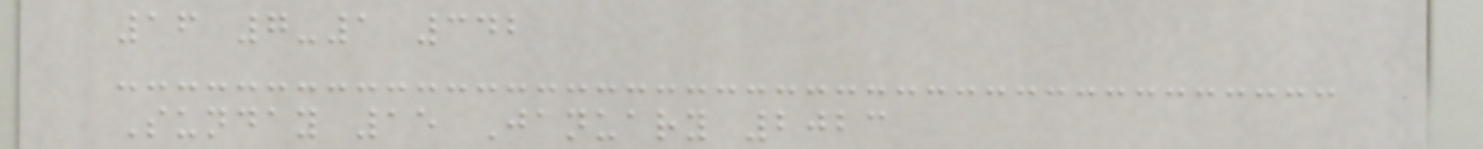16 7-1 342
Sunday 15 January 2023
